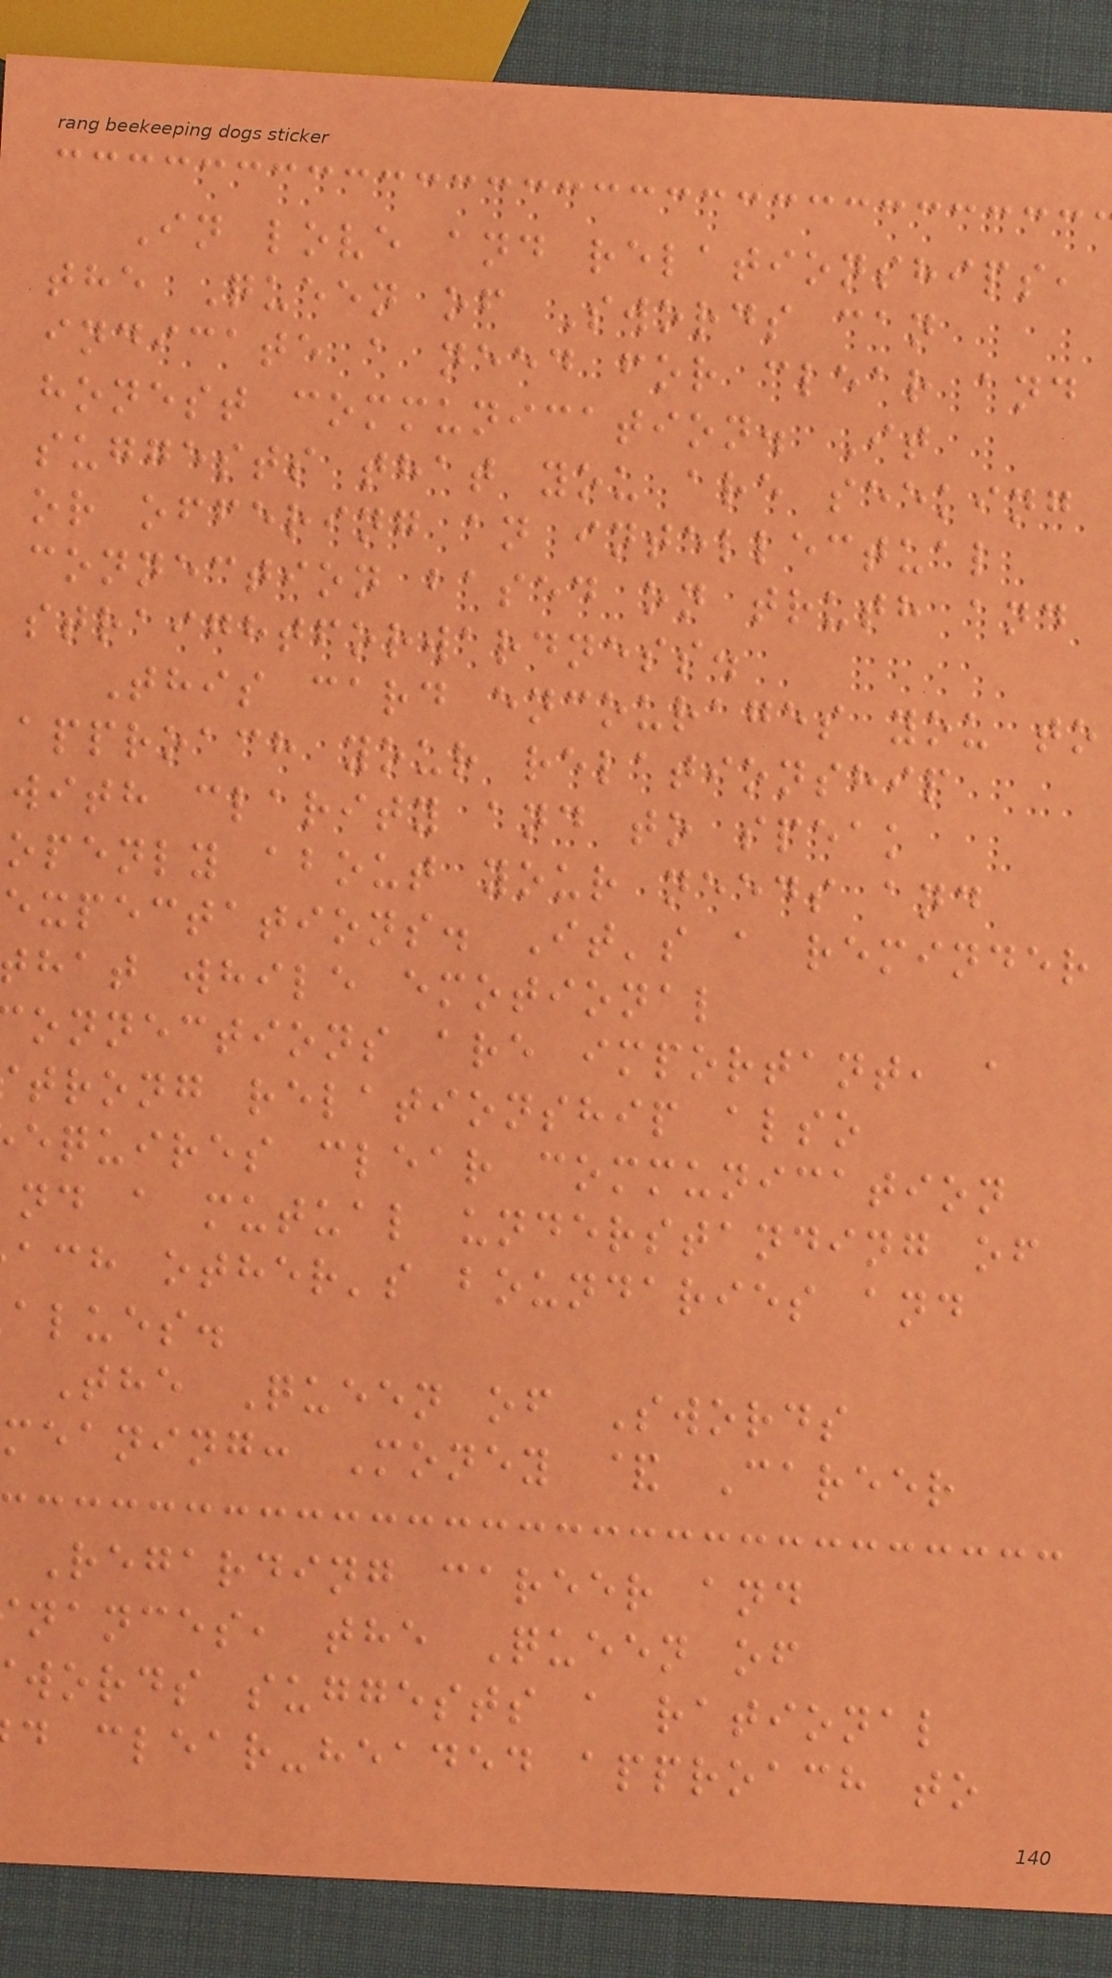In love and relationships,
the Queen of Swords can
indicate a need for clear and
honest communication. It
suggests that you are seeking
or offering an intellectual
connection based on truth and
straightforwardness.
This card encourages you to
approach your relationship
with clarity and to speak
openly about your needs and
expectations. It's a reminder
hat while emotional
onnections are important, a
trong relationship also
equires clear communication
nd a mutual understanding of
ach other's boundaries and
alues.
The Queen of Swords
meaning: Money & Career
Regarding career and
nances, the Queen of
words suggests a rational
d clear-headed approach to
